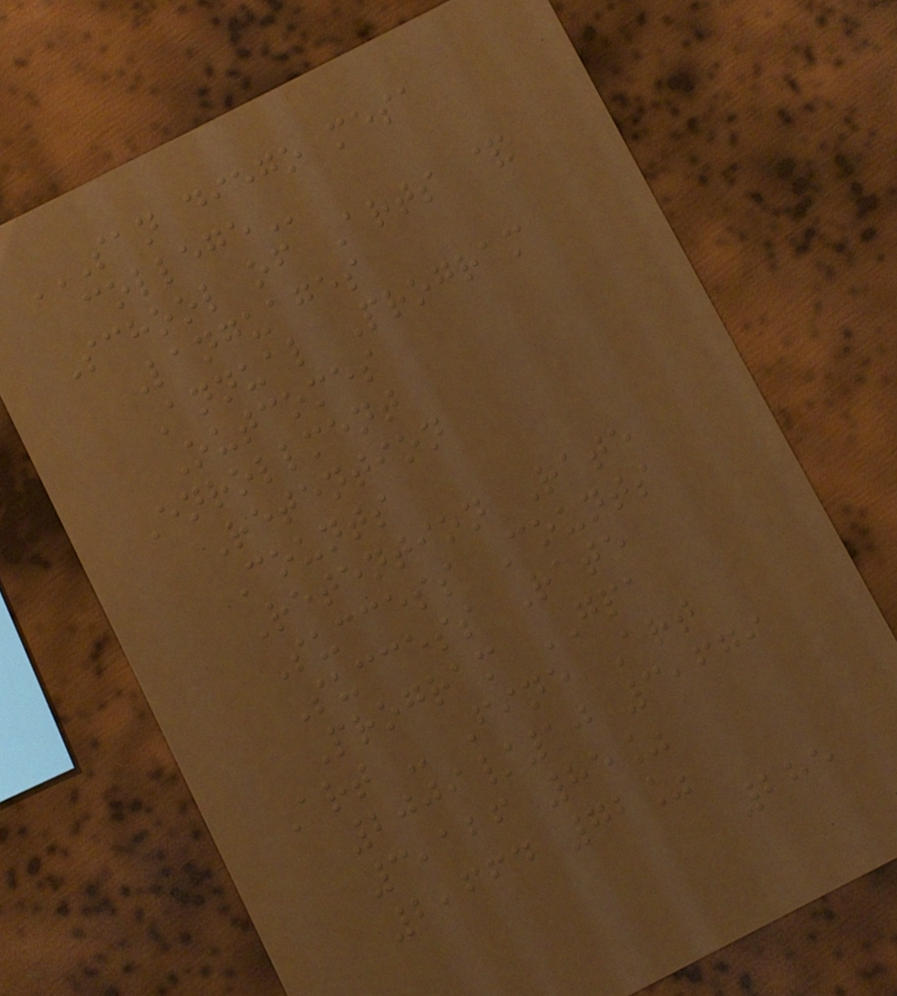SAN DIEGO MESA
COLLEGE
School of Arts &
Languages
Annual Program
Outcomes
Enrollment
Retention
Counts
Retention Rate
Success Counts
Success Rate
Program GPA
Art - Fine Art
2009/10 3,679
3,126 85%
2,664 72%
285
